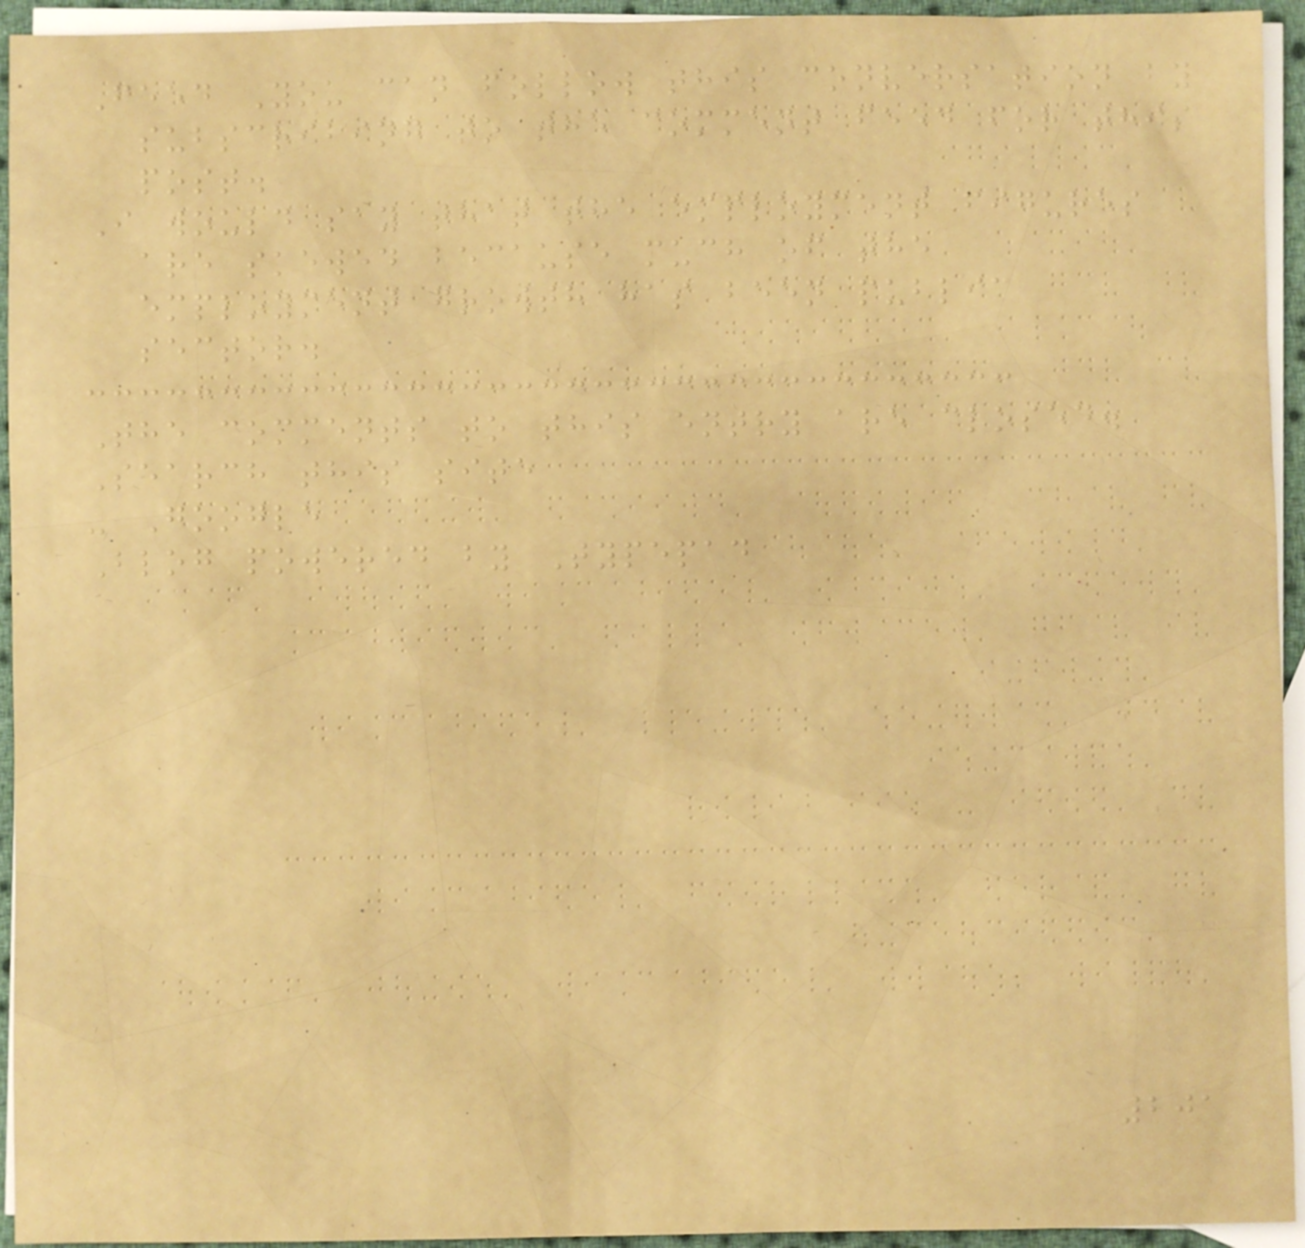Feed You can follow this conversation by
subscribing to the comment feed for this
post.
I would say that the employment figures
are skewed because much of the
employment growth has been public
sector.
The comments to this entry are closed.
Search this site
- Google
Blog powered by Typepad
201
